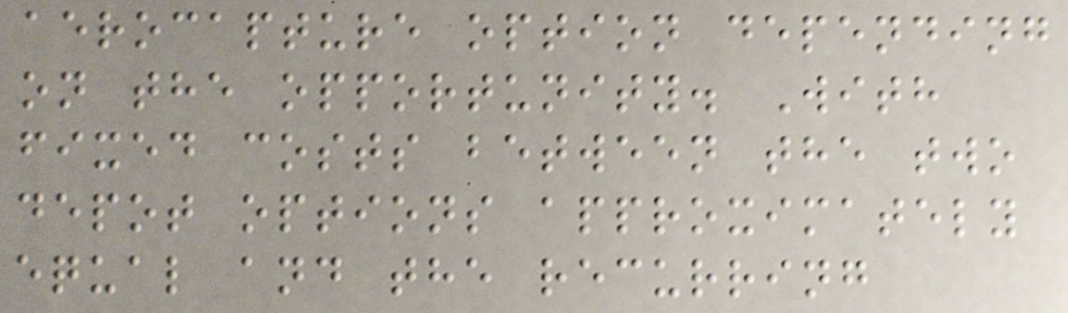aerocapture option depending
on the opportunity. With
fixed costs between the two
depot options approximately
equal and the recurring
